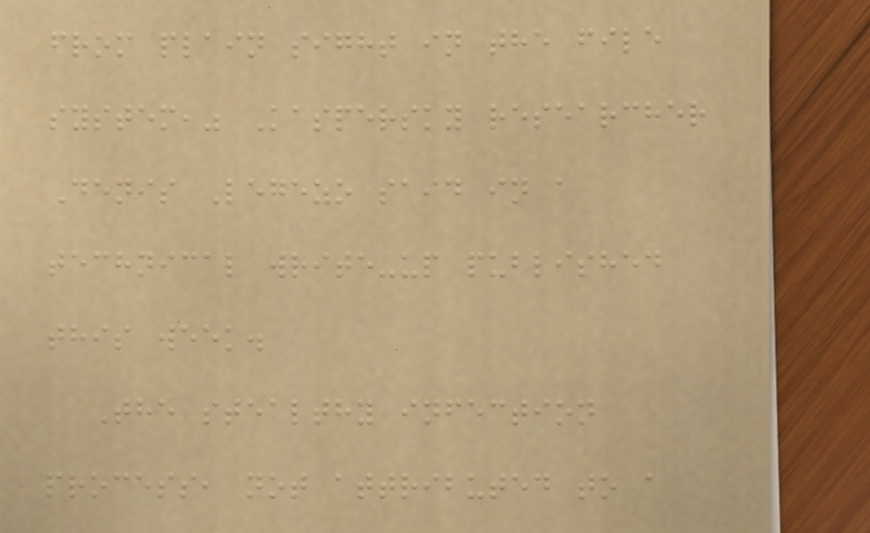from plain sight in the file
system," Kaspersky researcher
Denis Legezo said in a
technical write-up published
this week.
The stealthy infection
process, not attributed to a
